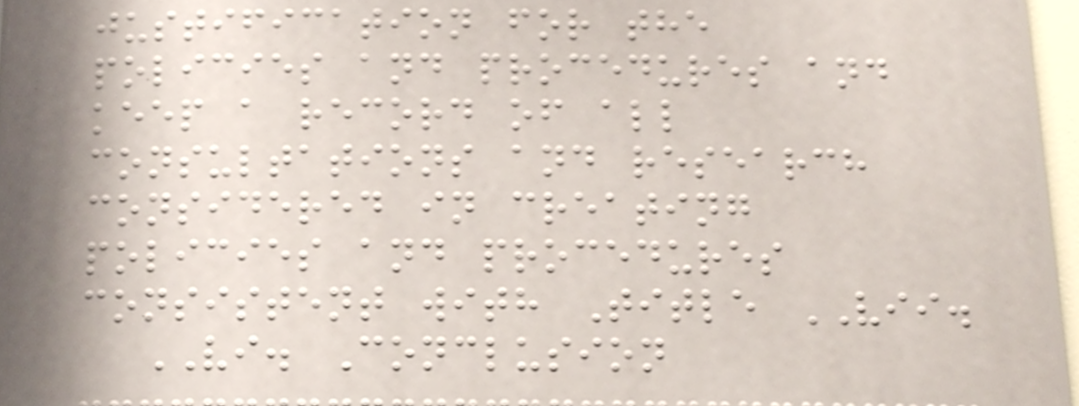justification for the
policies and procedures and
keep a record of all
consultations and research
considered in creating
policies and procedures
consistent with Title VII.
VI. Conclusion
